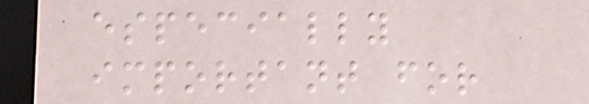especially
important for
